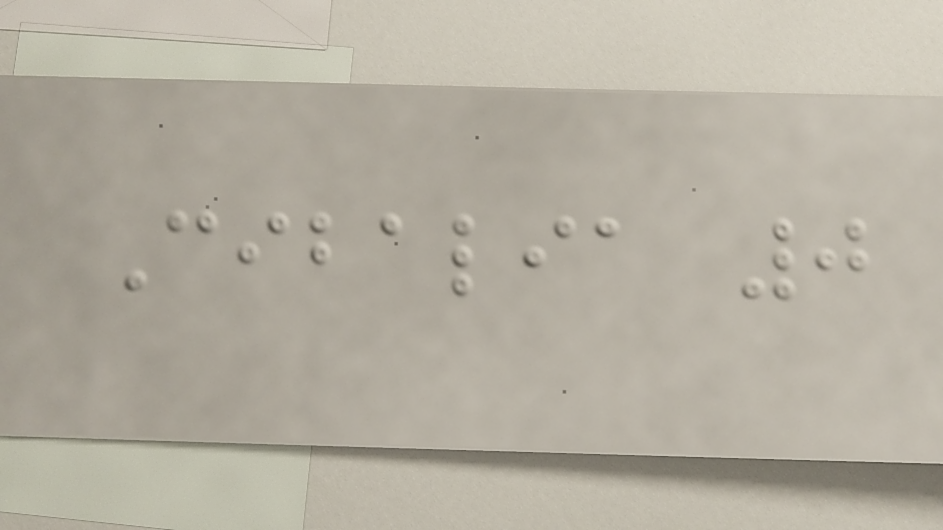Cibalia 0
